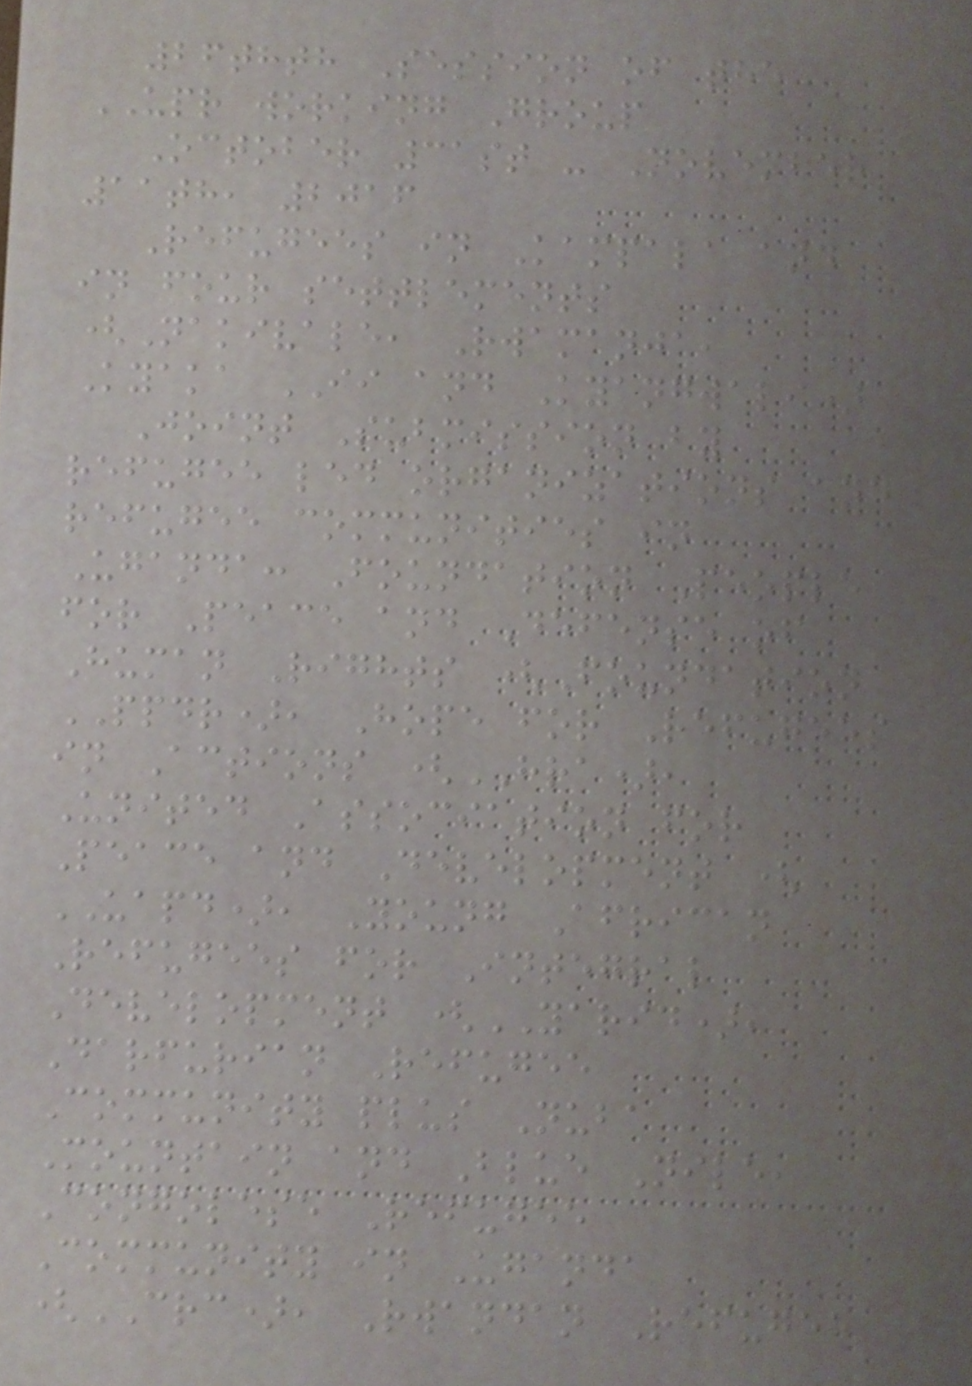26thth Session of the
UPR working Group
October 31st - November
11th, 2016
Refugees in Kampala and
in four settlements
(Nakivale, Rwamanja,
Kyaka II and Kyangwali)
Joint Submission by
refugee led organizations and
refugee communities in
Uganda: Foundation People
for Peace and Defense of
Human Rights (Foundation
PPDR), Hope for Refugees
in Actions (HRA),
United Association for
Peace and Development (
UAPD), Young African
Refugees for Integral
Development (YARID),
Darfurian Refugee
Community plus Nuba
Mountain and Blue Nile,
Congolese Refugee
Community in Uganda
(CRC), Rwandan Refugee
